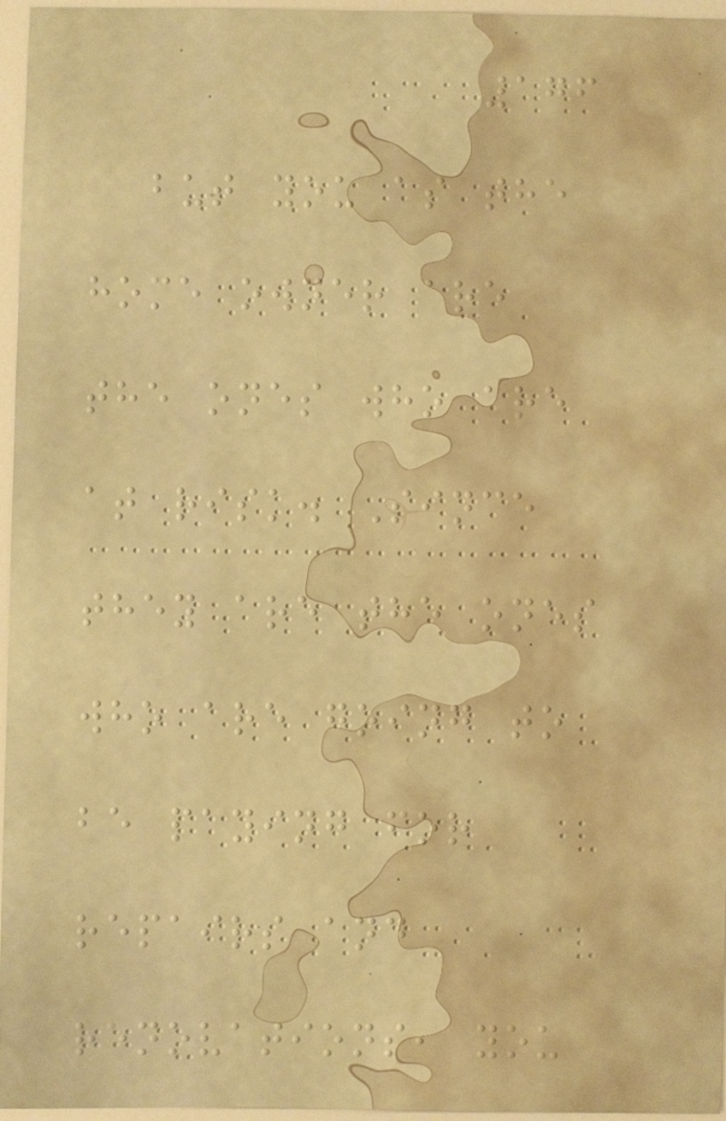176
but you as the
home owner are
the ones who are
at risk. Since
they are the ones
who are going to
be paying for
repairs and
renovations, you
